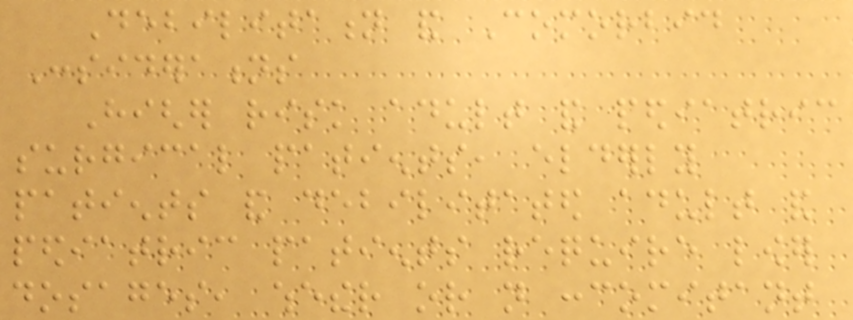Debilitation and Comorbid
Considerations
Higher risk adult and pediatric
surgical patients, elderly
patients and debilitated adult and
pediatric patients require lower
dosages, whether or not concomitant
